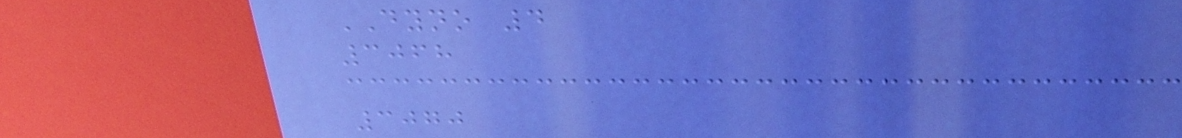DYNO 4
3068
3070
